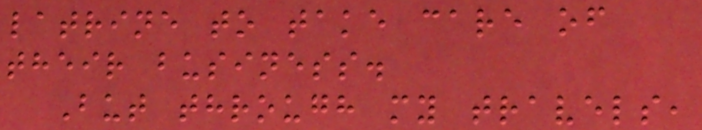latrine to take care of
their business.
But through my travels,
